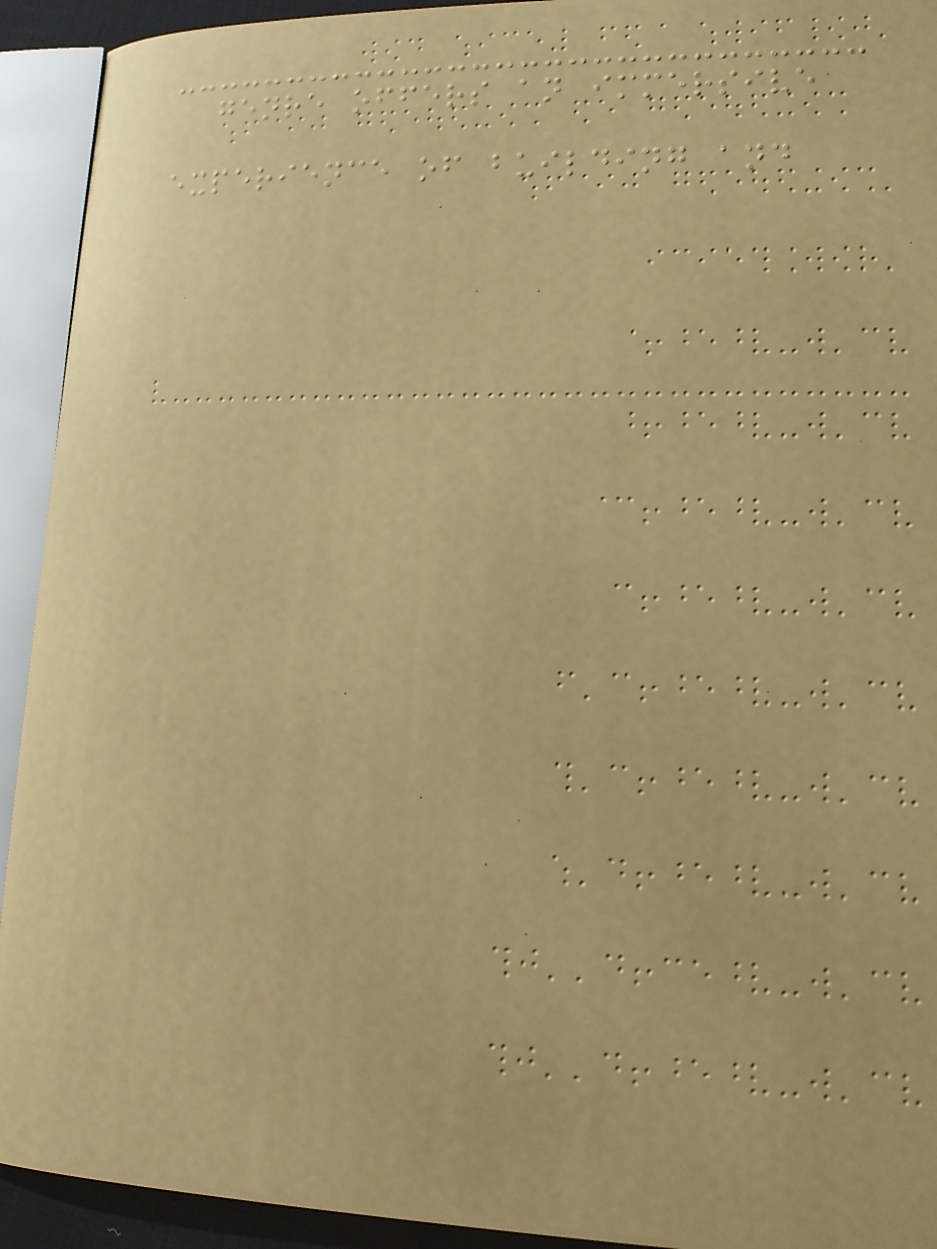genre offers an immersive
experience of building and
